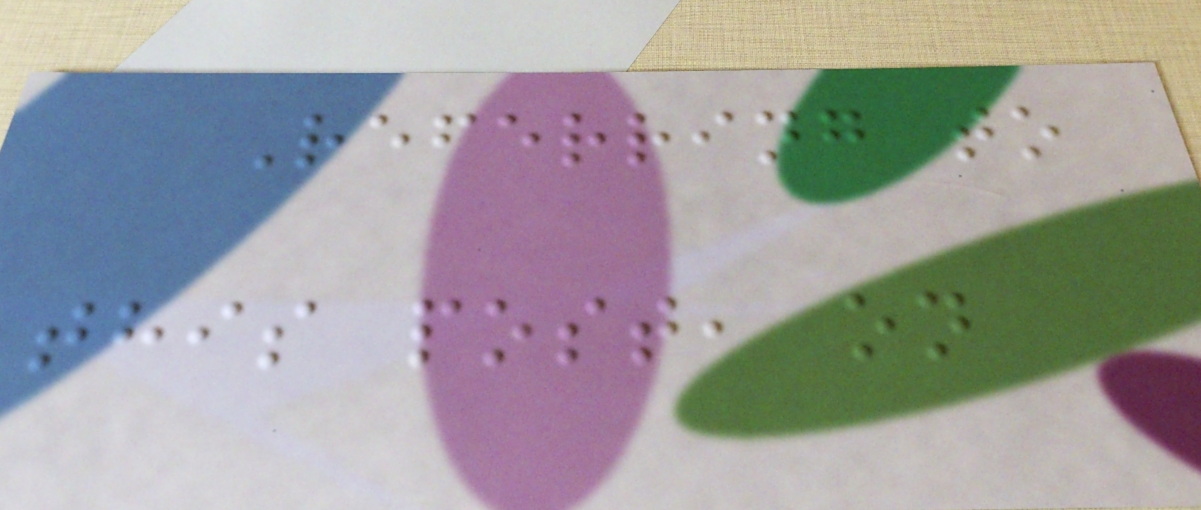Referring to
this post, on
